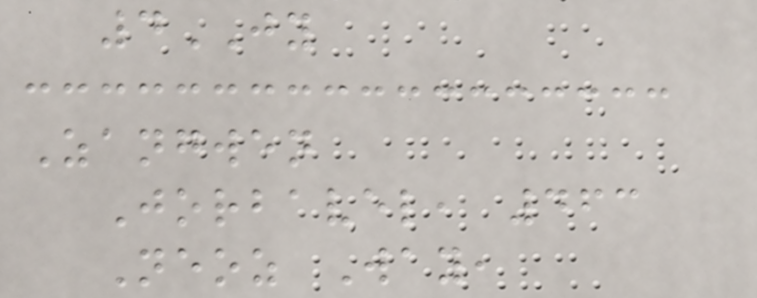4JY
Zangwen
Jorbavel, 463
Neoz Way,
